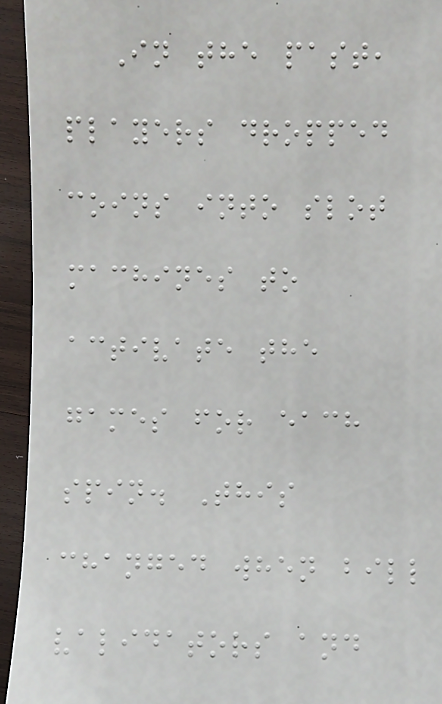In the past,
players dropped
coins into slot
machines to
activate the
games for each
spin. This
changed when bill
validators and
